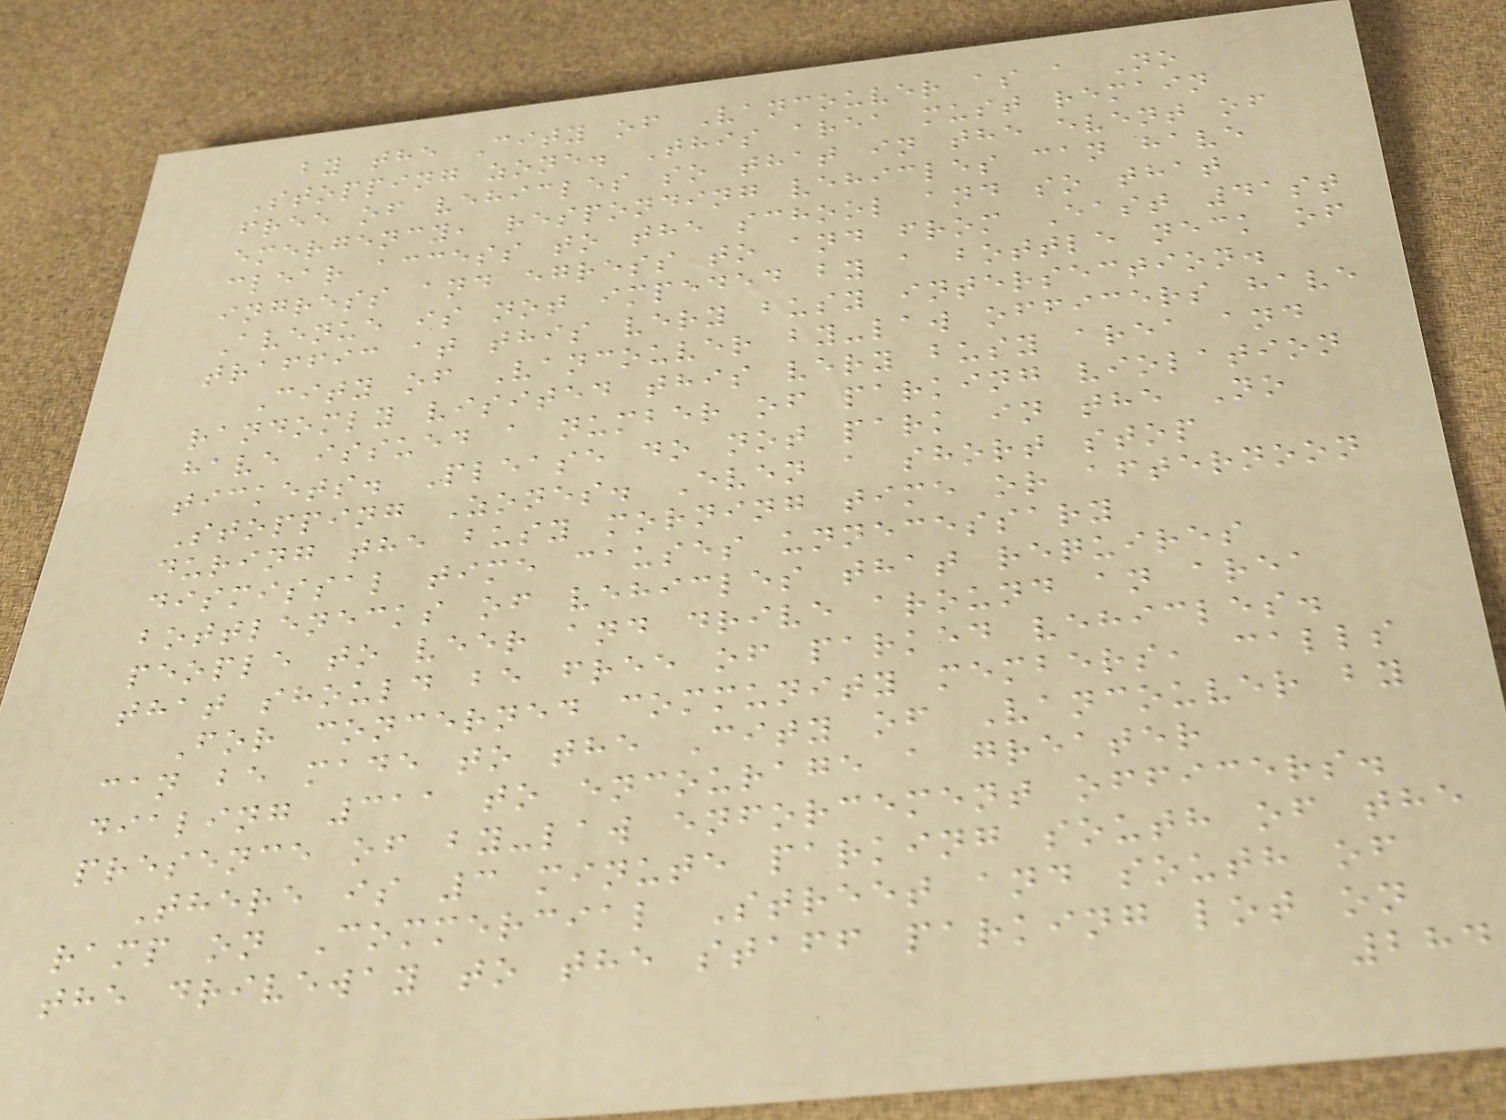by the City of Vancouver as a No
Stopping zone. This area must remain
free of vehicles so that in the event of
emergency, responding vehicles can have
clear access to the school and so that
ingress and egress to and from East 41st
Avenue is not impeded by a bottle neck of
traffic at this very busy intersection.
City of Vancouver by-law officers have
randomly visited this very busy area and
have issued a number of parking violation
tickets. Please do not park in the No
Stopping Zones. Even a short stop
during the busy morning time or afternoon
dismissal time causes unnecessary
bottlenecks of vehicles that requires
people to veer and drive around an area
that should be free of parked vehicles.
For concerned community members, calls
can be made to the City of Vancouver by
dialing 311 to encourage a greater
presence of by-law enforcement officers.
There is 3 minute parking south of the
ramp on Commercial Street and south of
the driveway to the staff parking lot on
284
